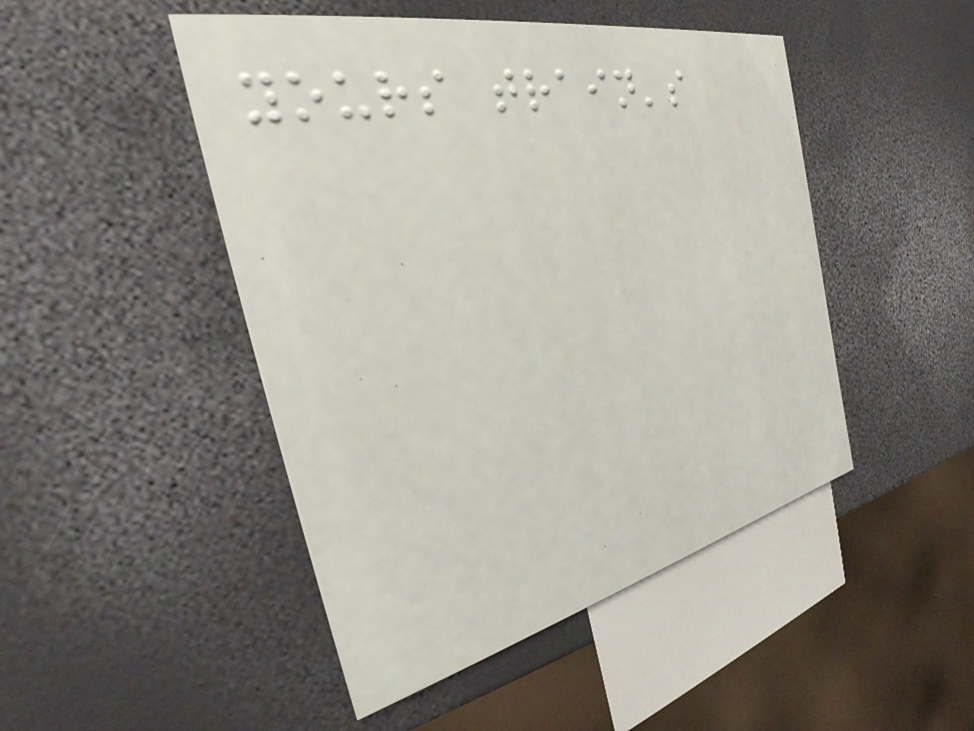yours train's
